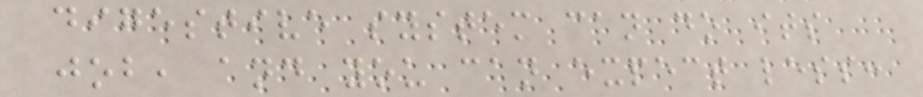digestive system can do its
job, and you can expect less:
